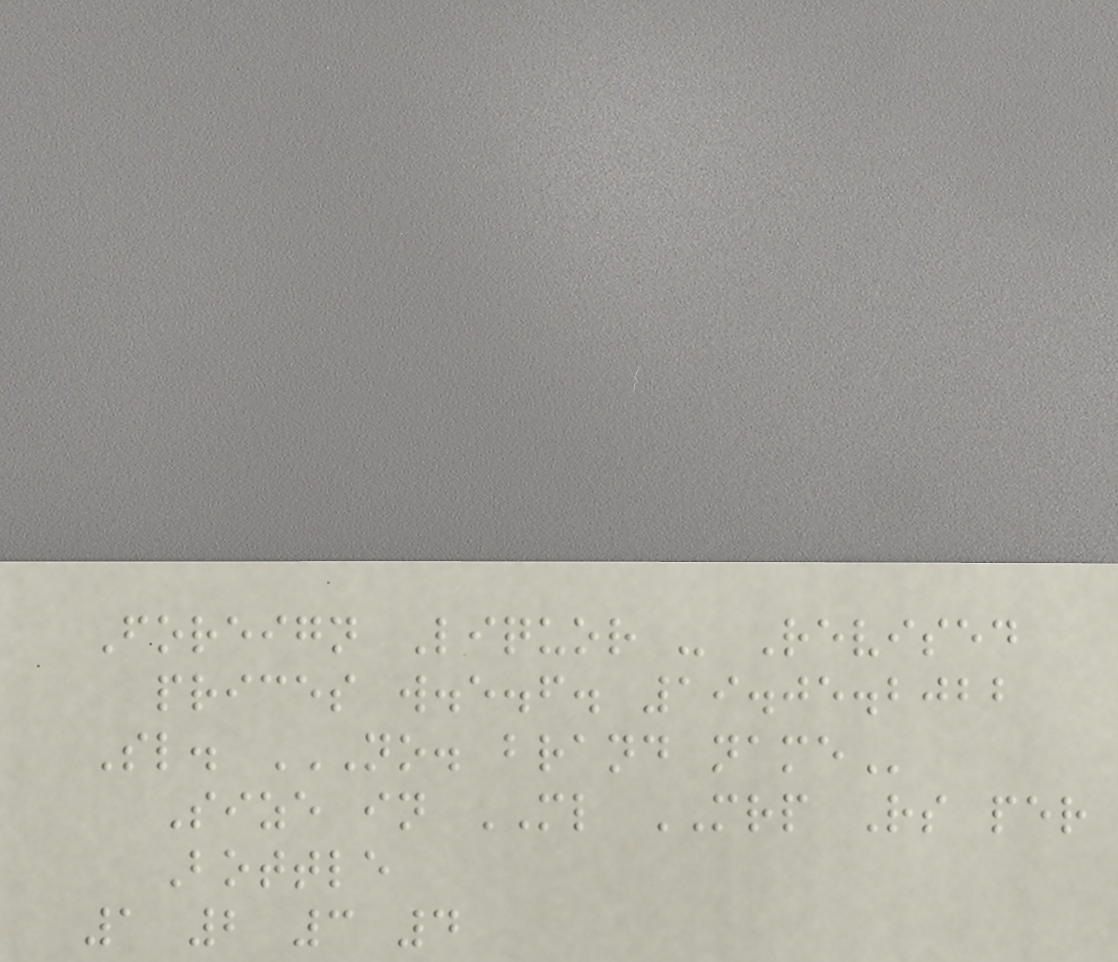Foreign Liquor - Revised
prices w.e.f. 19.05.2022
Sl. NO. BRAND NAME
Size in ML MRP Rs per
Bottle
1 2 3 4
